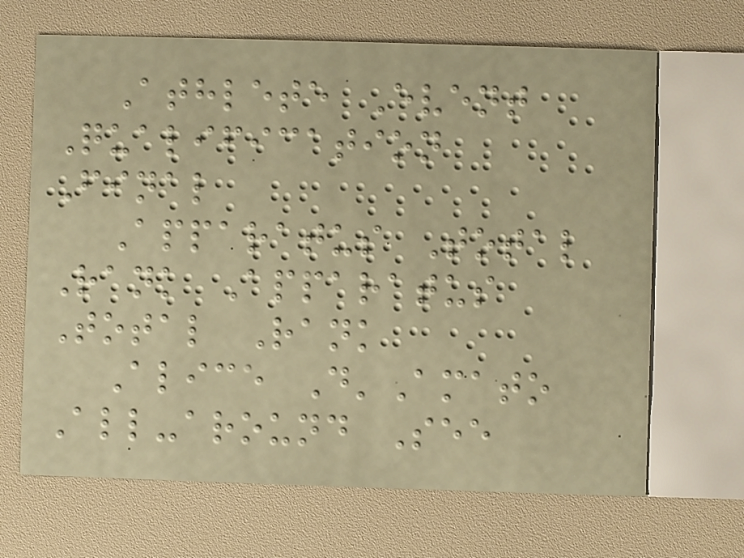Athlete Event
Qualification
Final
Apparatus Total
Rank Apparatus
Total Rank
Alice D'Amato
All-around See
